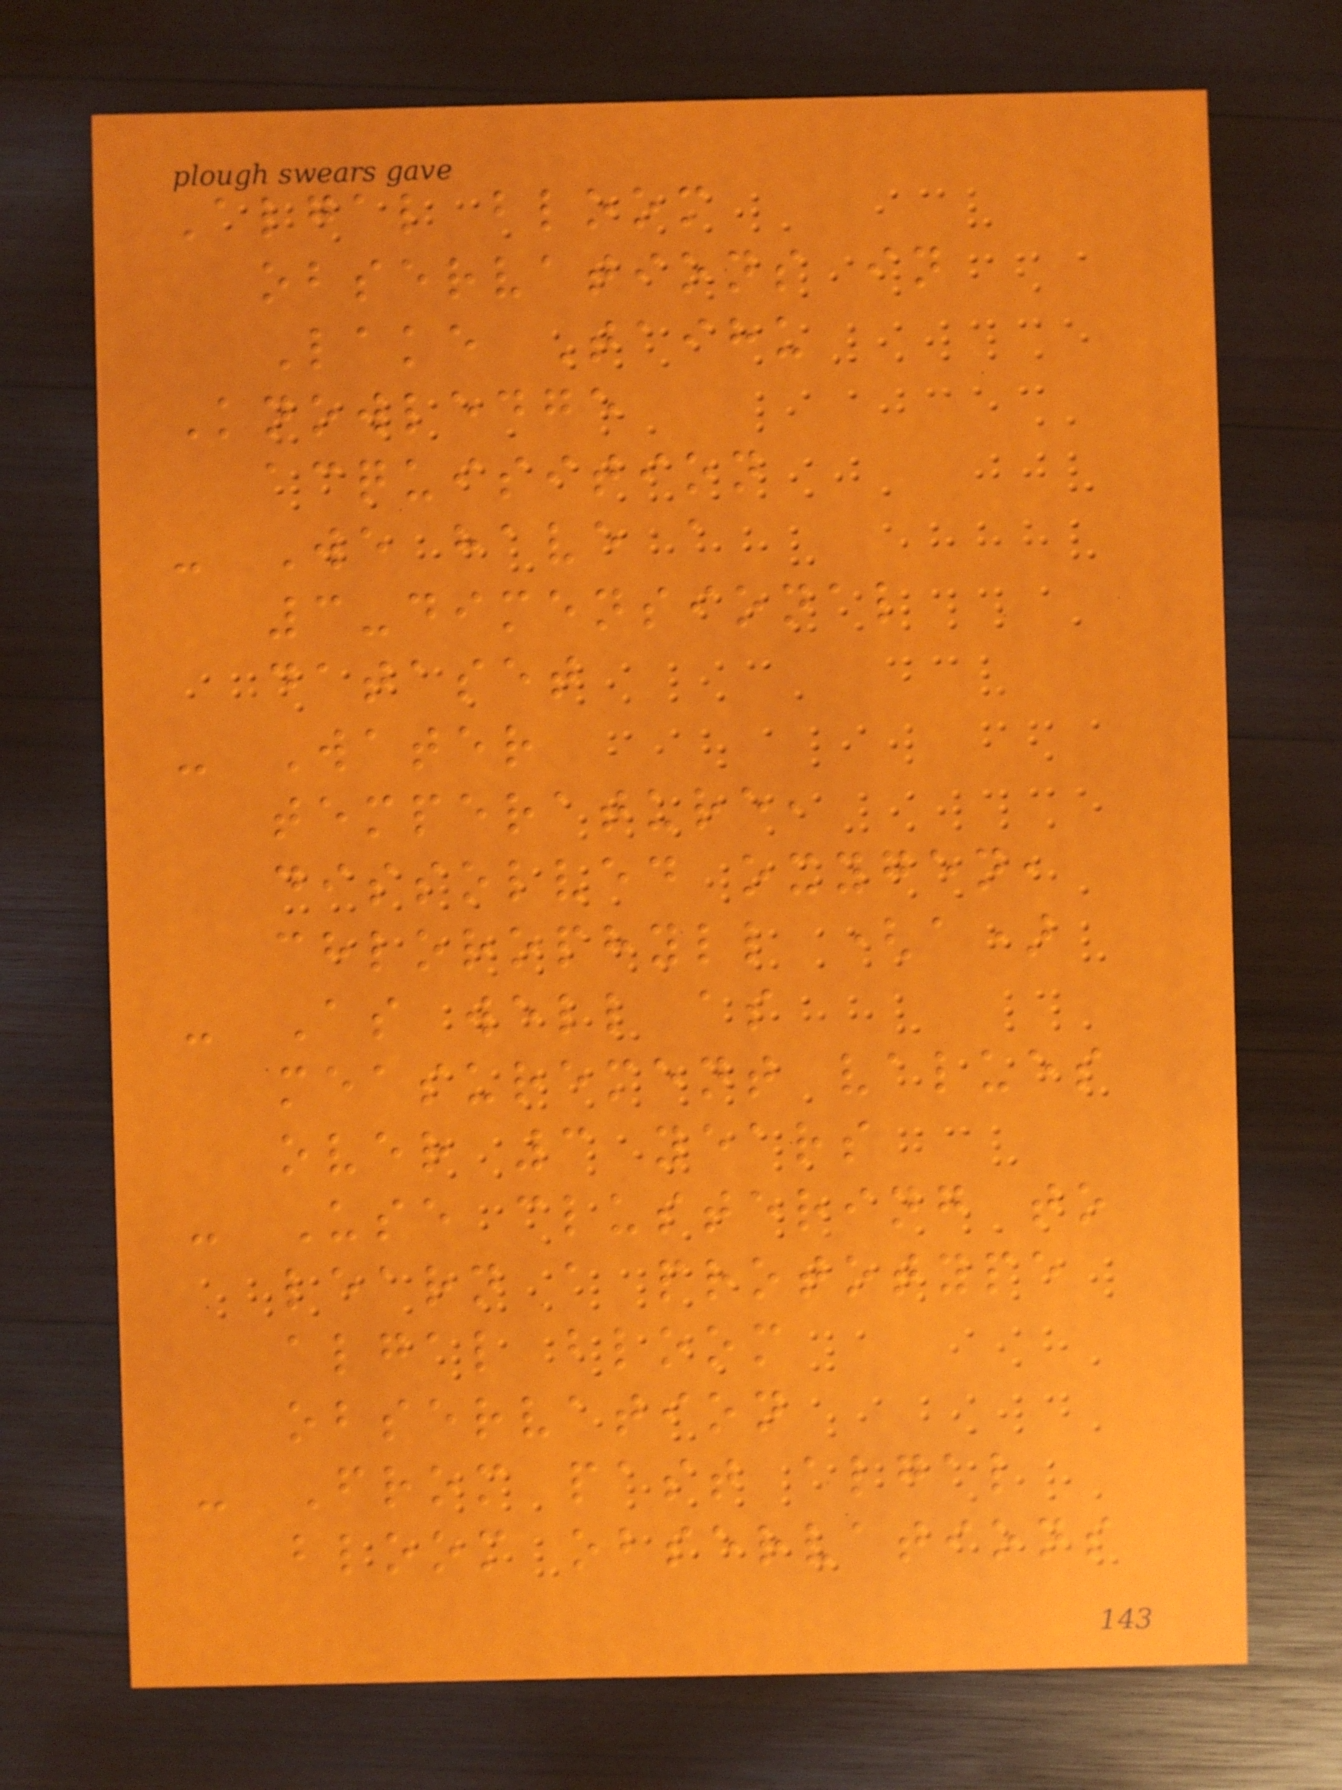Algal bloom
observations in
Lake Taihu
Knowledge
acquisition
- We have a
3-dimensional
dataset
- Water
temperature,
dissolved oxygen,
chlorophyll (a)
- As well as
measurement values
over 3 years
- Use clustering to
learn a prototype
algal bloom
observation
- From past algal
bloom observations
